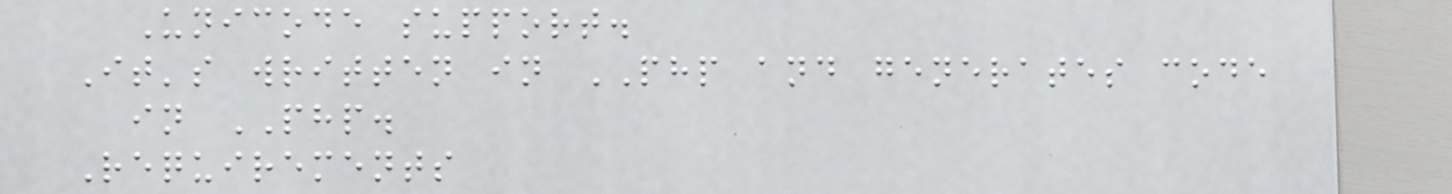Unicode support.
It's written in PHP and generates code
in PHP.
Requirements
